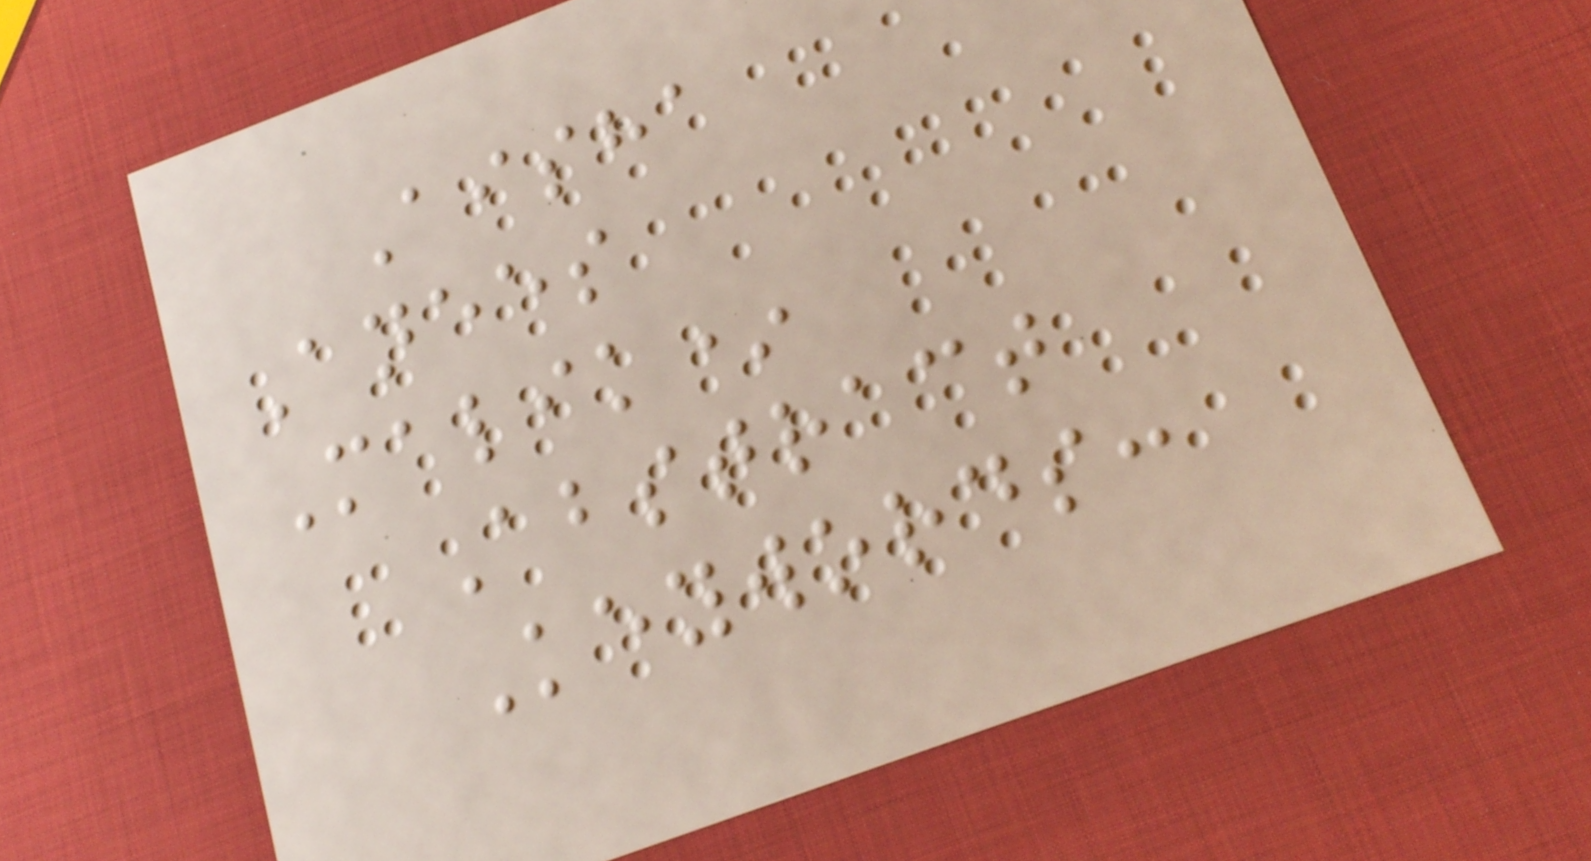Aisha
Anees
Malik*
Abstract
Keywords:
